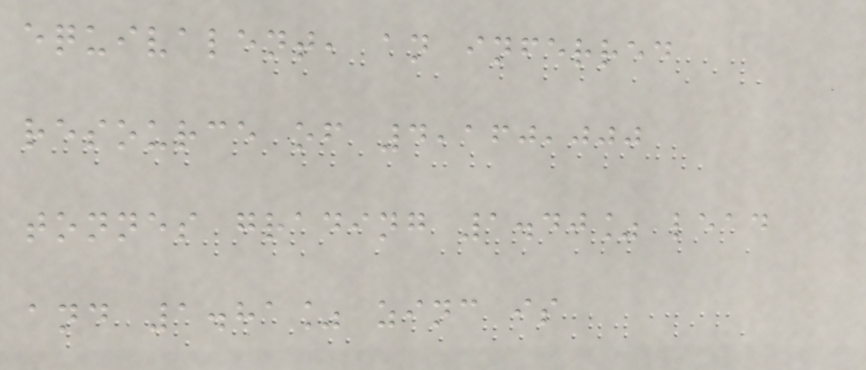equivalent, an inferred
resource of 4,160,000
tonnes grading 1.40% lead
and 1.81% zinc is
